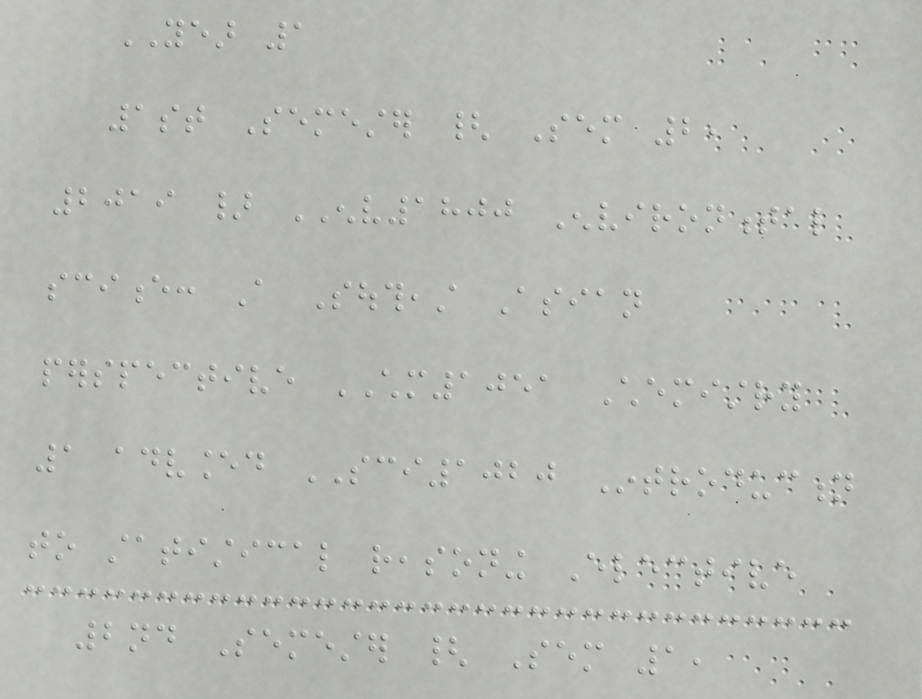YEAR 1
1st Semester { Sem 2,
2019 } ENV1800 Environmental
science: A Southeast Asian
perspective CHM1051 Chemistry
1 advanced SCI1020 Introduction
to statistical reasoning Elective
2nd Semester { Sem 1,
